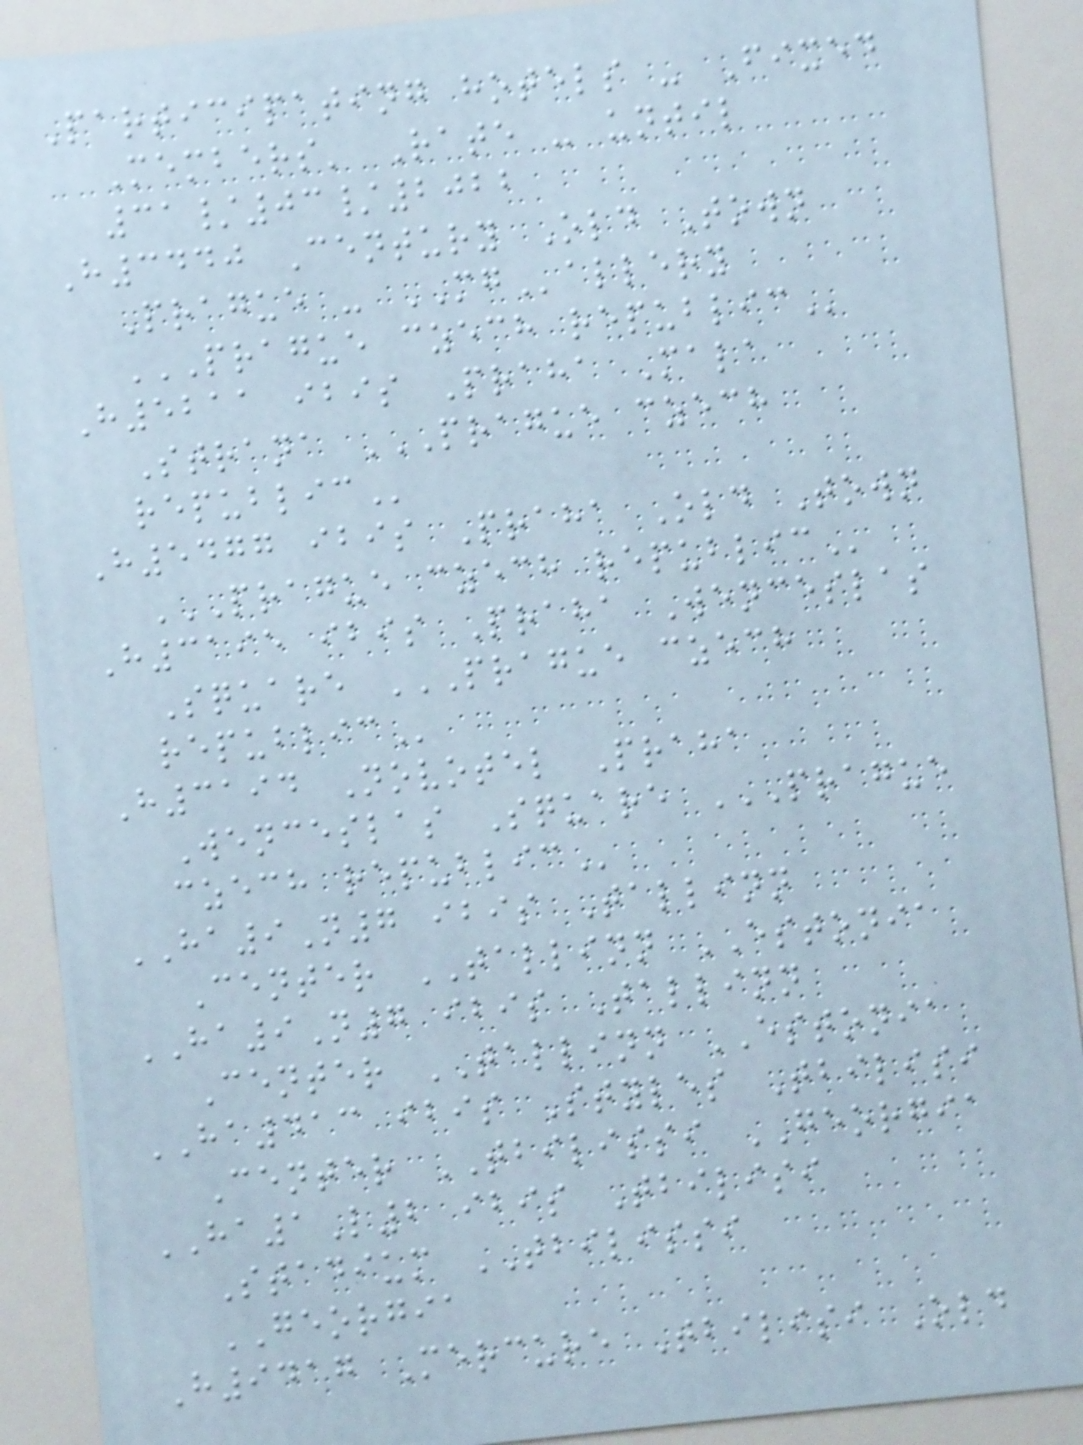Participating hotels - Fixed
Members' Rate - until
31/03/2022
H3440 Century Old Town
Prague - MGallery
PRAGUE CZECH REPUBLIC
H5211 ibis Praha Mala
Strana PRAGUE CZECH
REPUBLIC
H5477 ibis Praha Old Town
PRAGUE CZECH REPUBLIC
H3195 ibis Praha Wenceslas
Square PRAGUE CZECH
REPUBLIC
H3194 Novotel Praha
Wenceslas Square PRAGUE
CZECH REPUBLIC
HA9N7 ibis Tallinn
Center TALLINN ESTONIA
HA9N7 ibis Tallinn
Center TALLINN ESTONIA
HA413 ibis Styles Tbilisi
Center TBILISSI GEORGIA
HA1L2 ibis Tbilisi
Stadium TBILISSI
GEORGIA
H9417 Mercure Tbilisi Old
